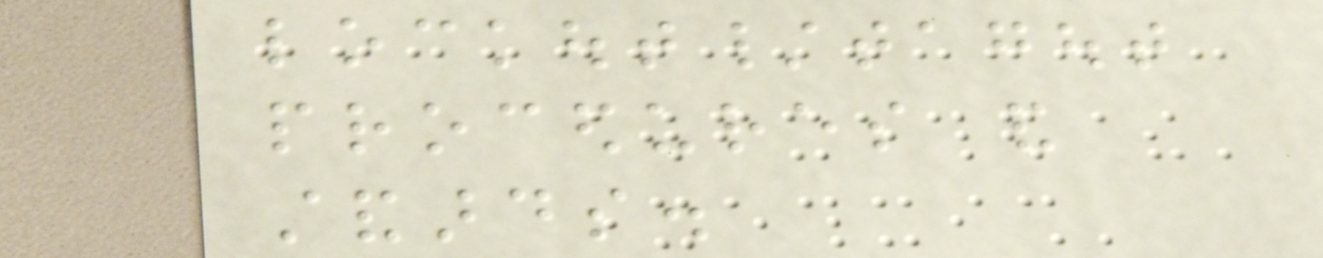lockout/tagout
procedures and
standards.
